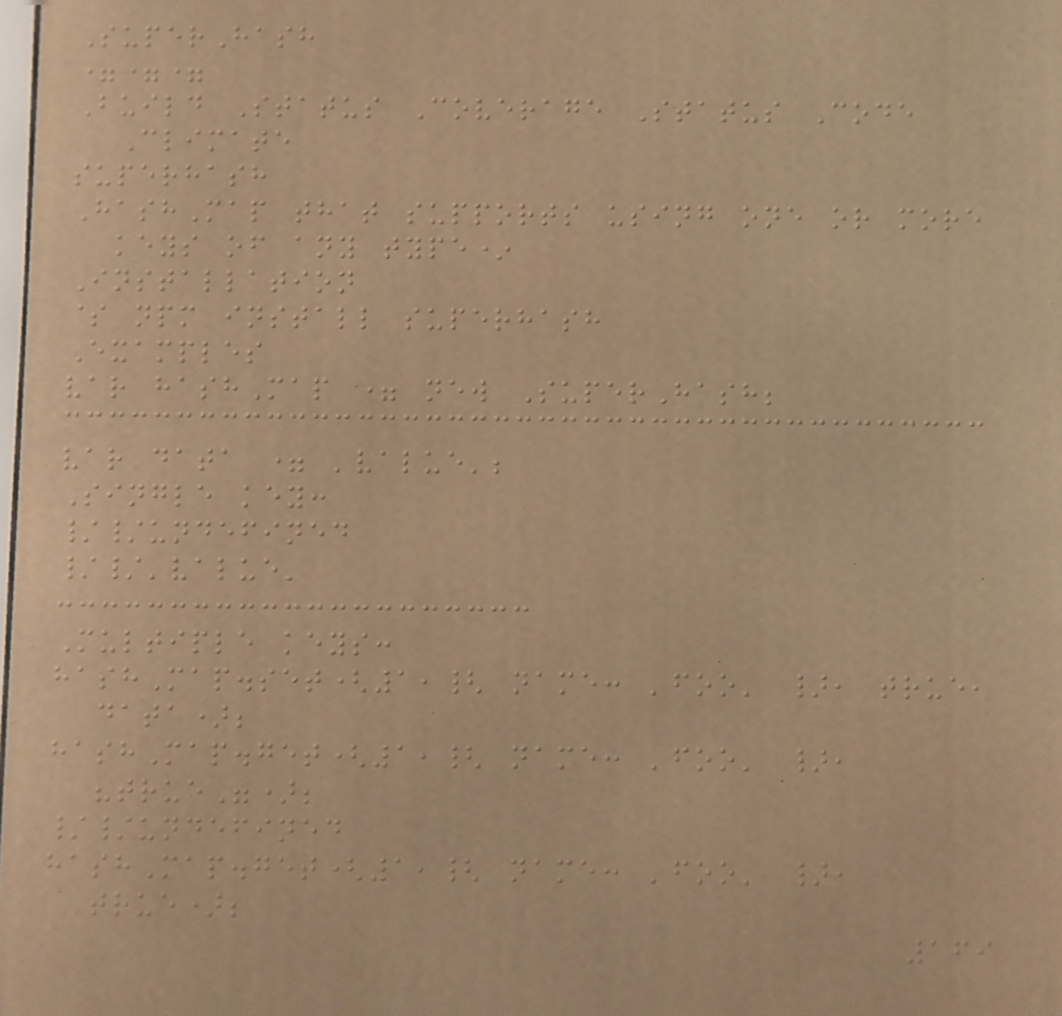SuperHash
===
Build Status Coverage Status Code
Climate
superhash
HashMap that supports using one or more
keys of any type*
Installation
$ npm install superhash
Examples
var hashMap = new SuperHash;
var data = 'value';
Single key:
//undefined
//'value'
Multiple keys:
hashMap.set(1,{ name: 'foo' }, true,
data);
hashMap.get(1,{ name: 'foo' },
"true");
//undefined
hashMap.get(1,{ name: 'foo' },
true);
169
